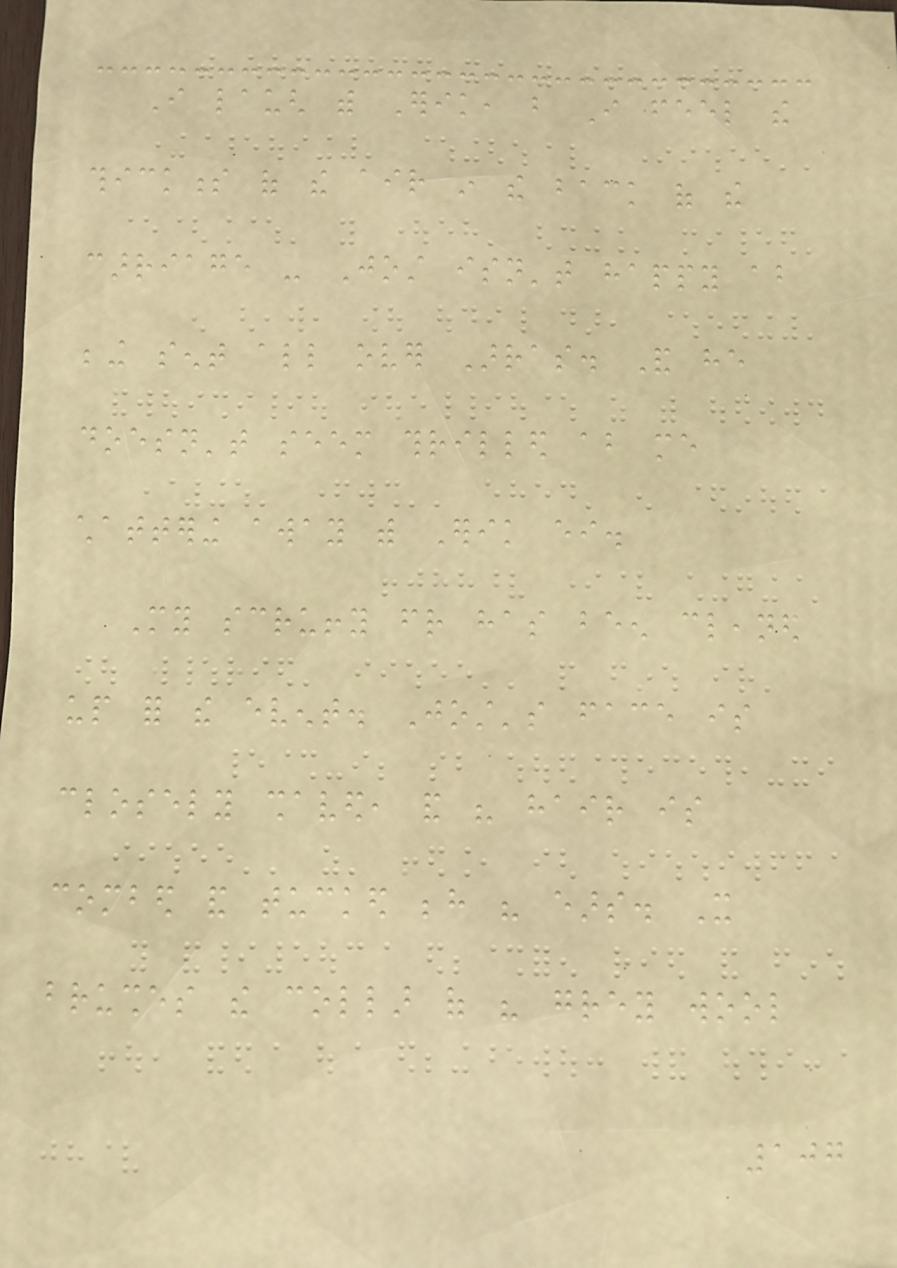I laugh with Erik, but I feel the
thickness of the air in the back of the
carriage - Jost isn't happy about
being sent all over Arras. And he
doesn't seem thrilled about me
chattering away with Erik either.
My scruffy friend has been cleaned
up for the event. Jost's face is
closely shaved, and his hair is
combed and tucked behind his ears. It
brushes the collar of his grey wool
107
